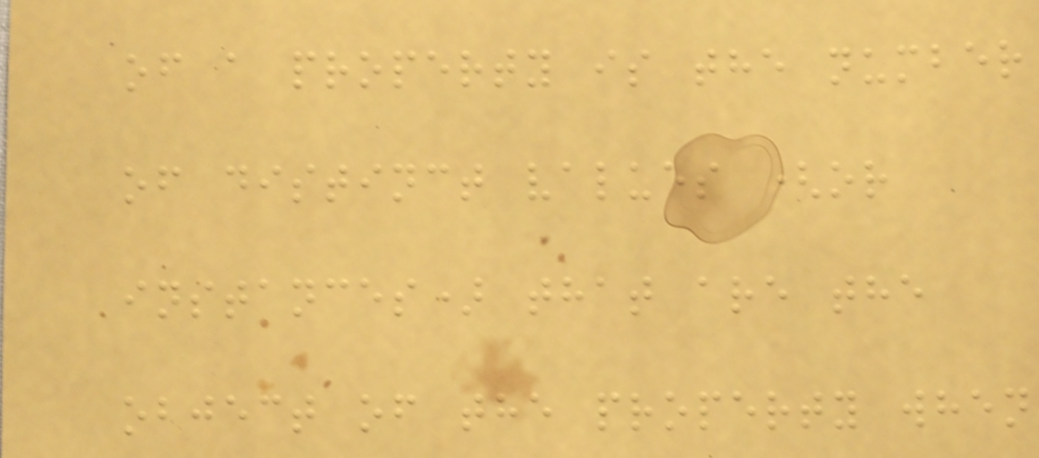of a property is the number
of distinct values (or
instances) that are the
object of the property when
